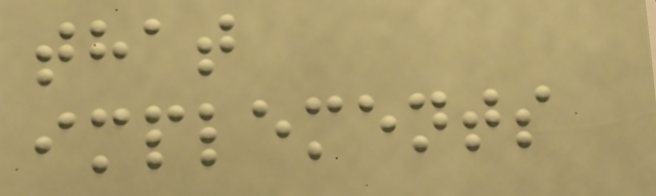that
implements
